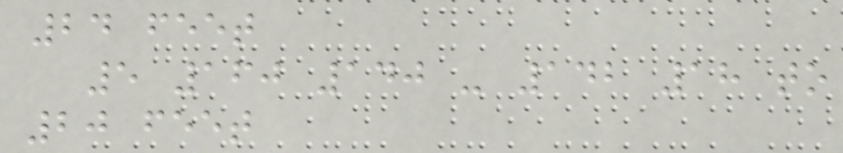24 feet
5 160 140 - 142 18 to
20 feet
